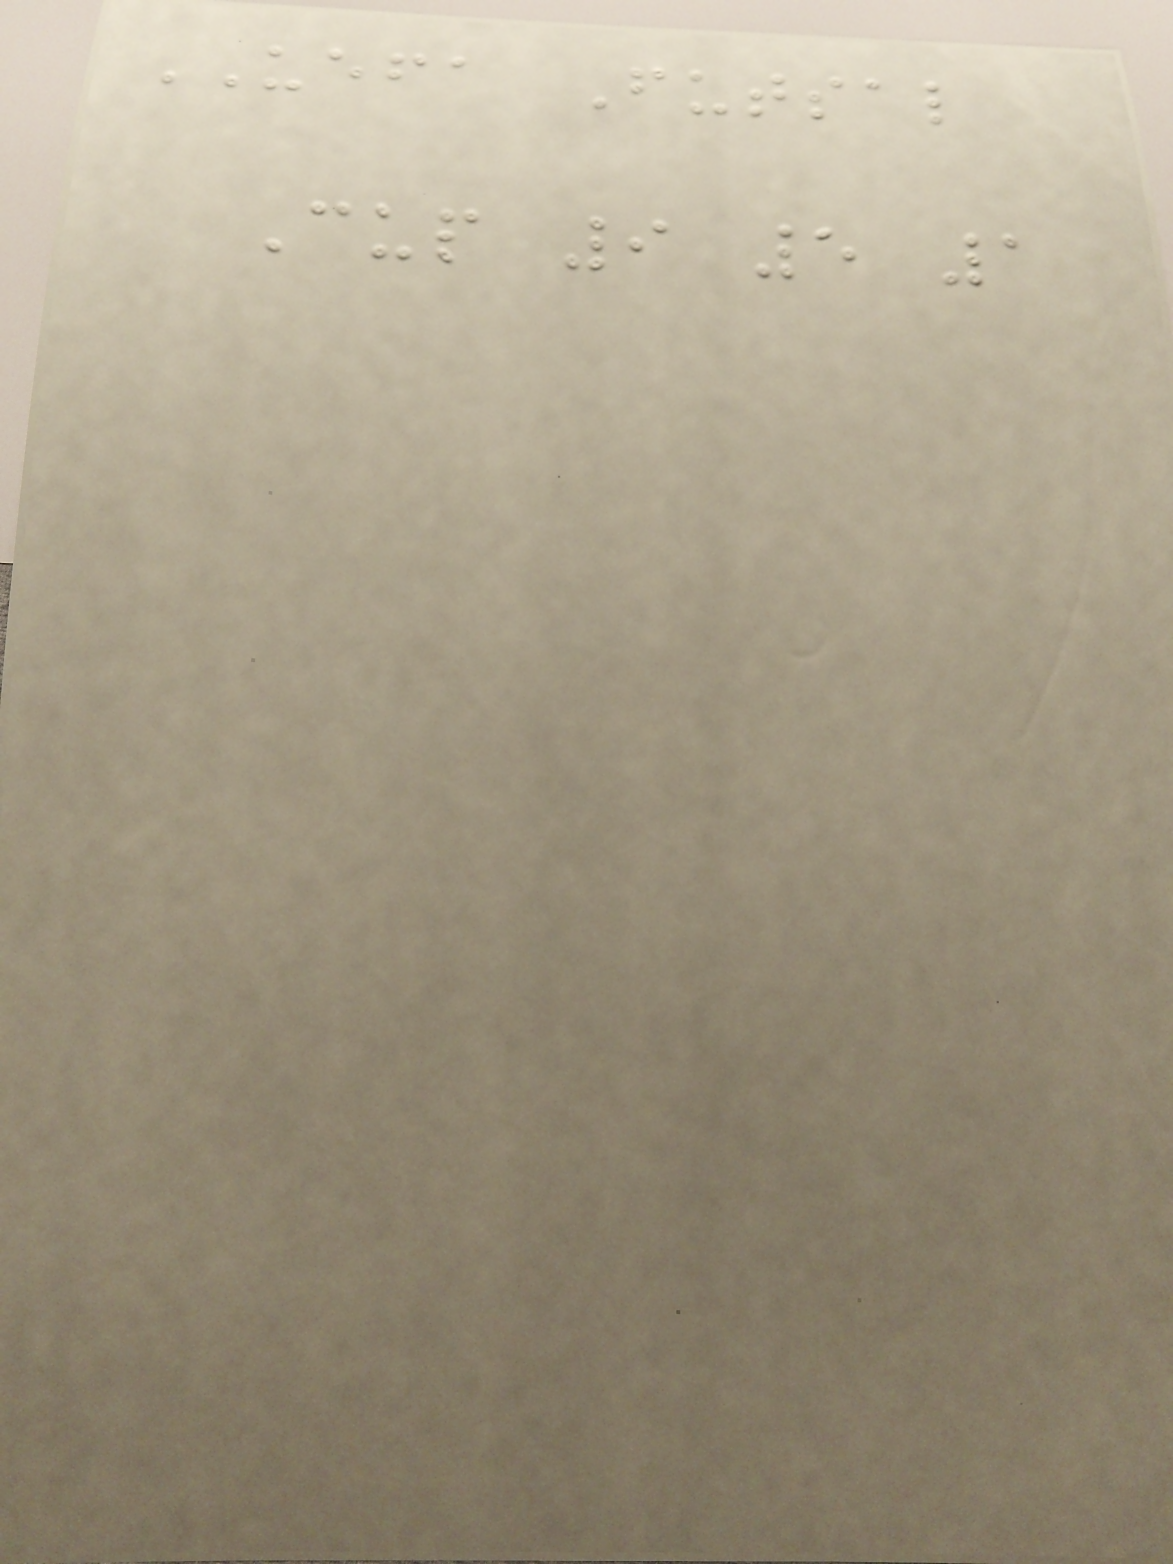UEFA Futsal
Cup 9 5 1
